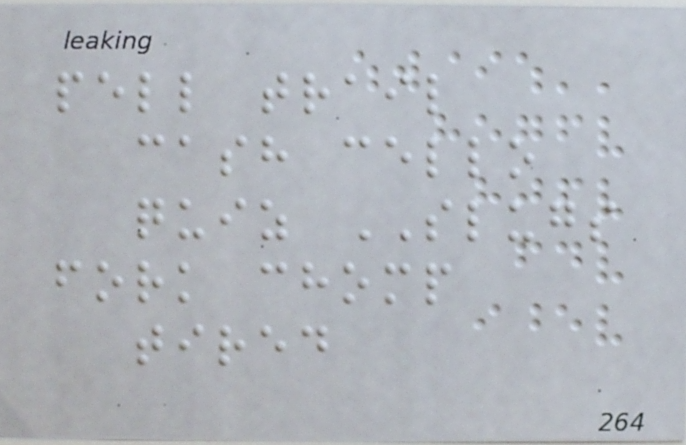pell trail
cash cello
quiz SLUGS
fork chomp
tired
